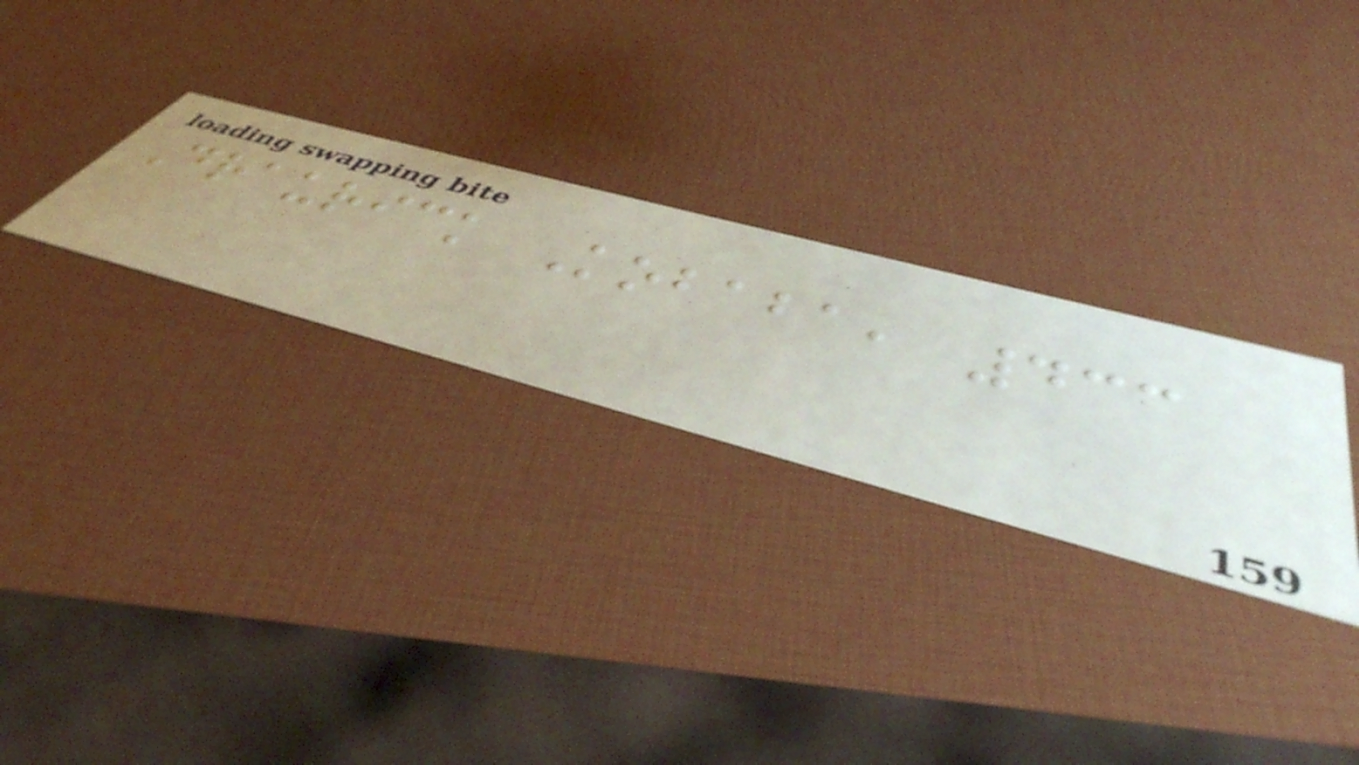Draurick Kobaba, 433
